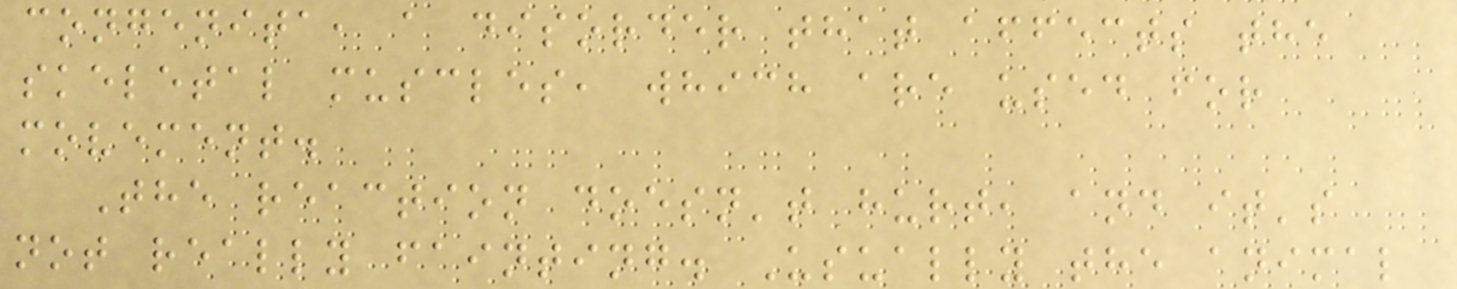congenita, a disorder that affects the
skeletal muscles, which are used for
movement.
The reaction doesn't hurt, and it's
not really fainting. Usually the animal
